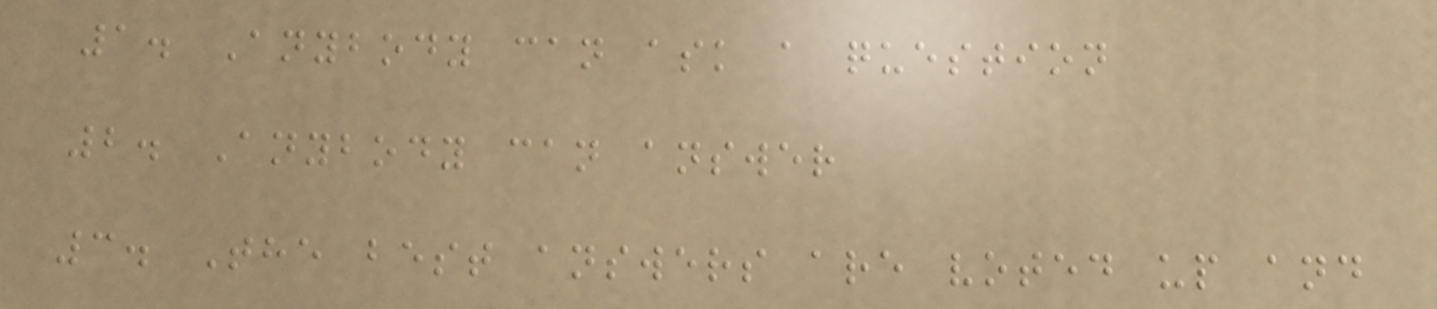1. Anybody can ask a question
2. Anybody can answer
3. The best answers are voted up and
